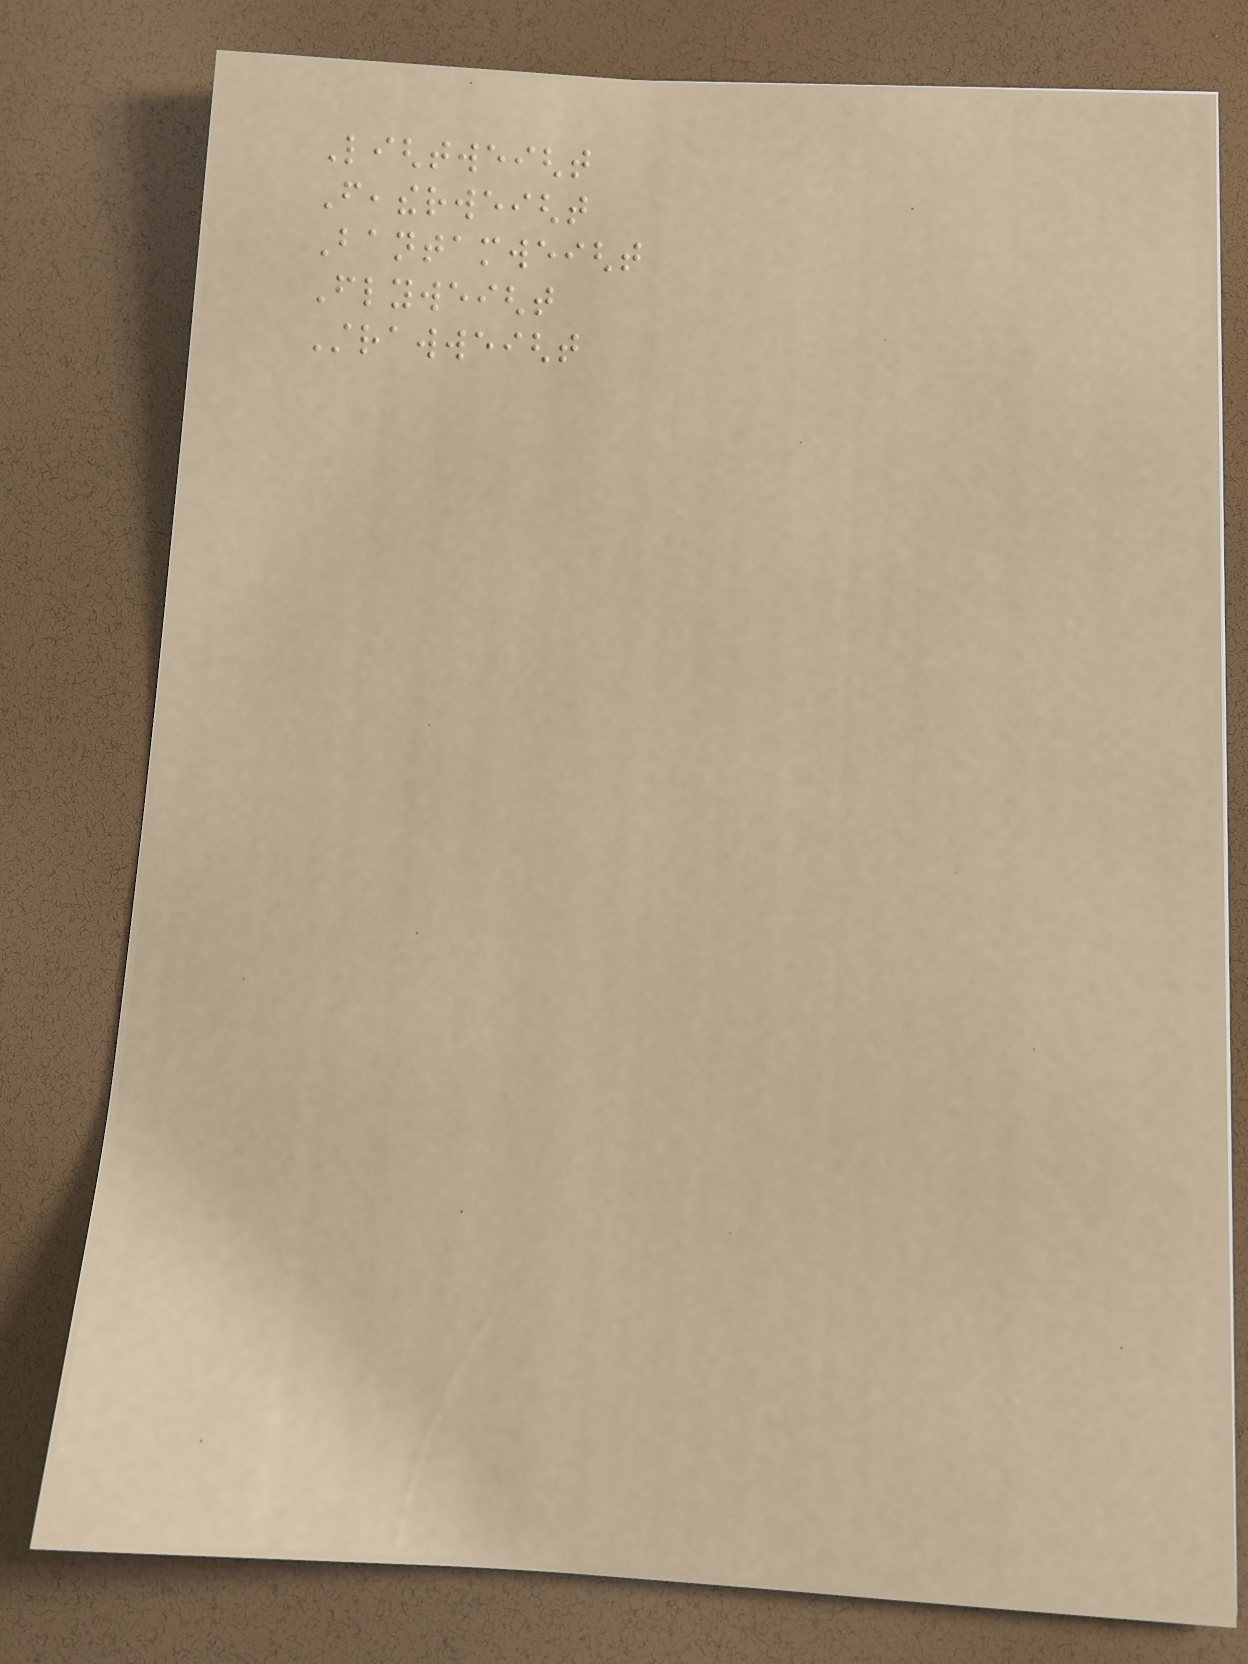Lightweight
Featherweight
Bantamweight
Flyweight
Strawweight
